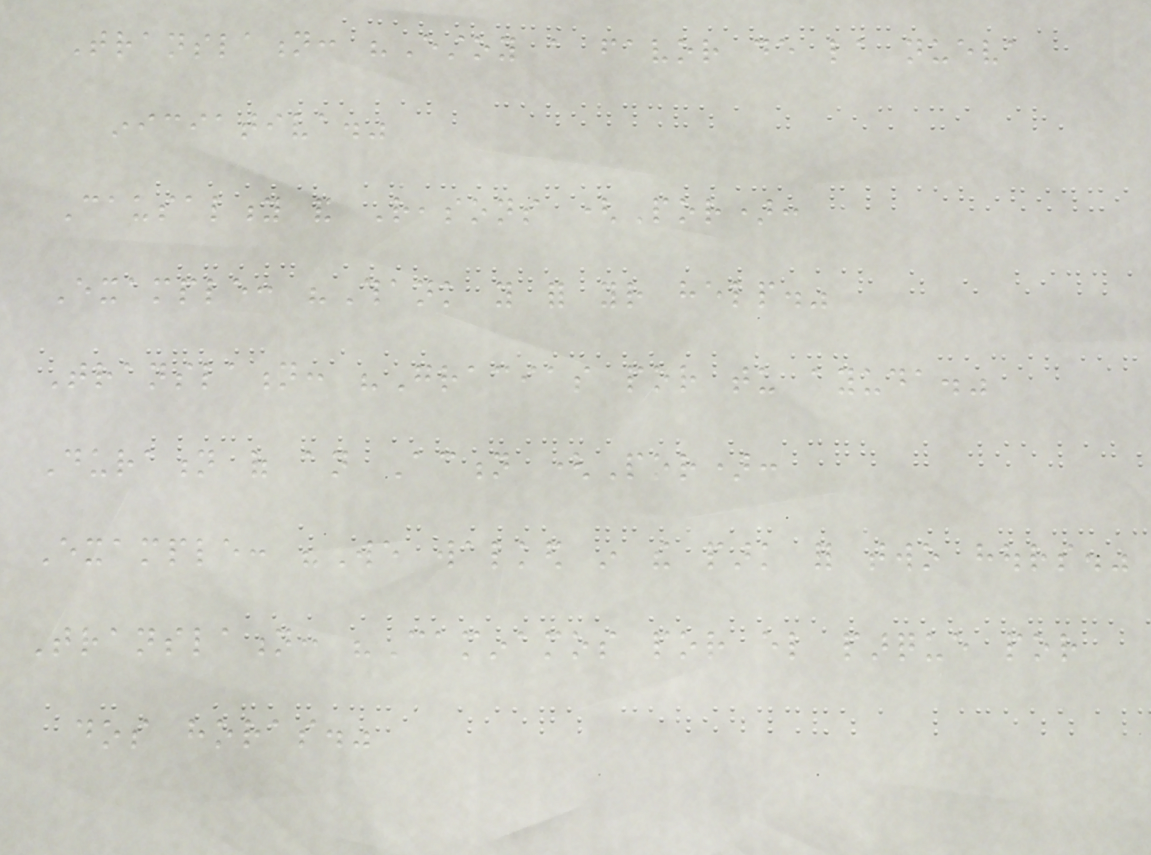Translation: "Estoy a favor de la nueva
iniciativa."
Causality and Reasons (Por):
Example: "Thank you for your help."
Translation: "Gracias por tu ayuda."
Duration of an Action (Por):
Example: "We walked in the park for two hours."
Translation: "Caminamos por el parque por
dos horas."
